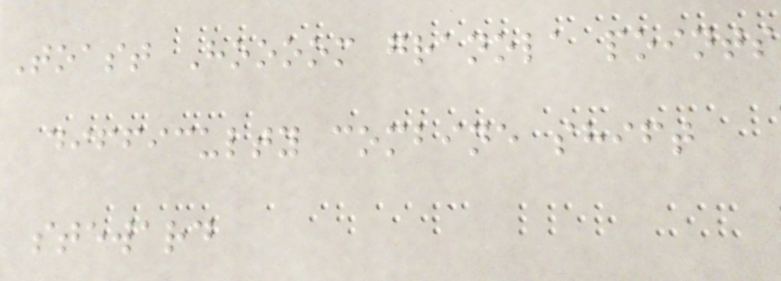Toast Hoooom granola points
difficulty combine shift
steward
